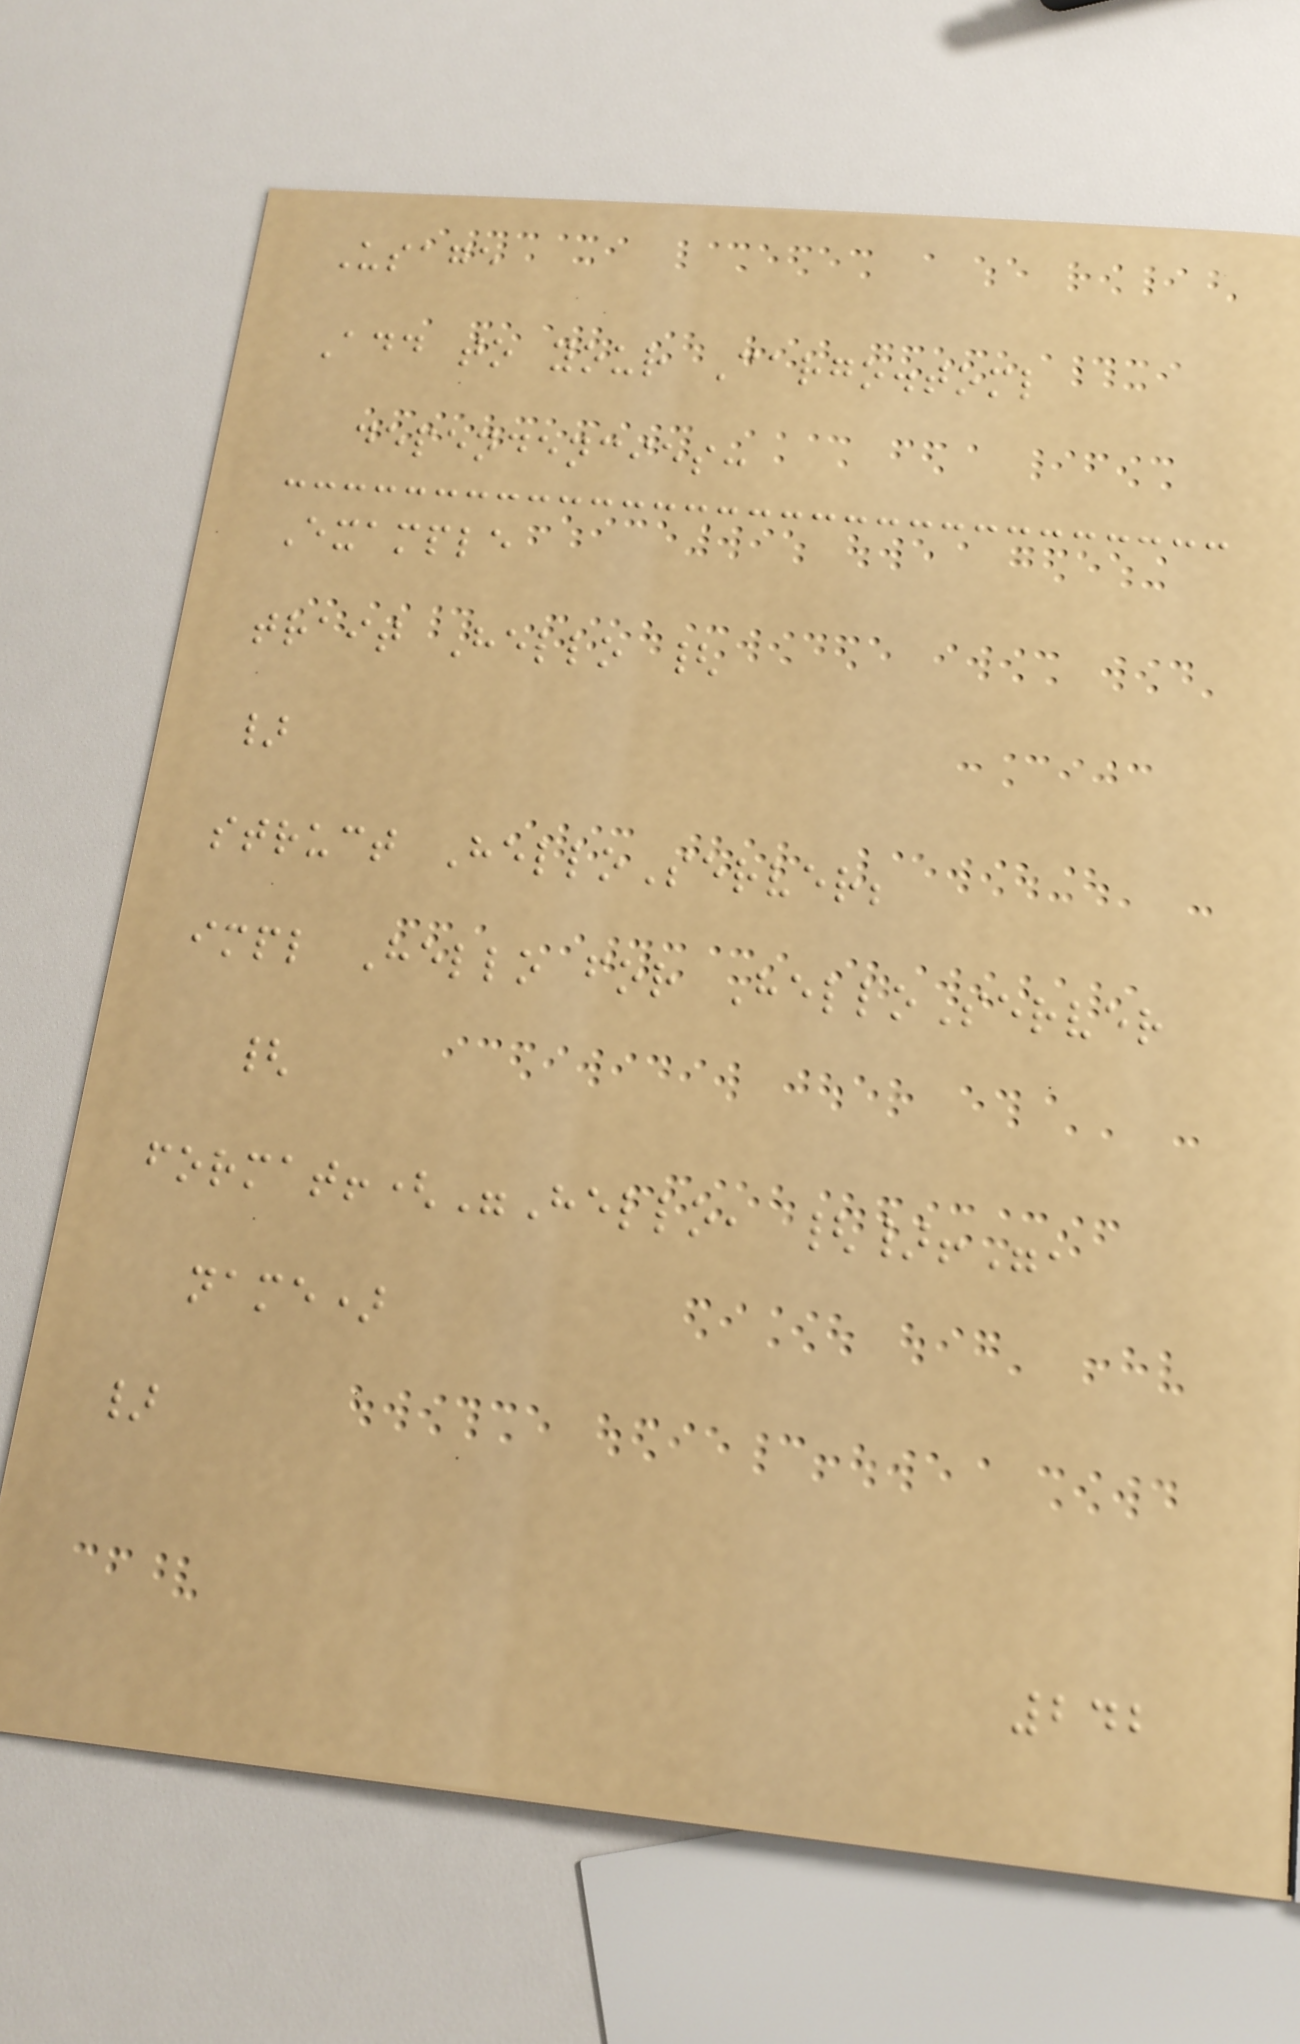Usage
Add to your Cargo.toml
dependencies:
Example
trait Hello {
}
struct HelloServer;
impl Hello for HelloServer
{
format!("Hello, {}!",
name)
}
242
